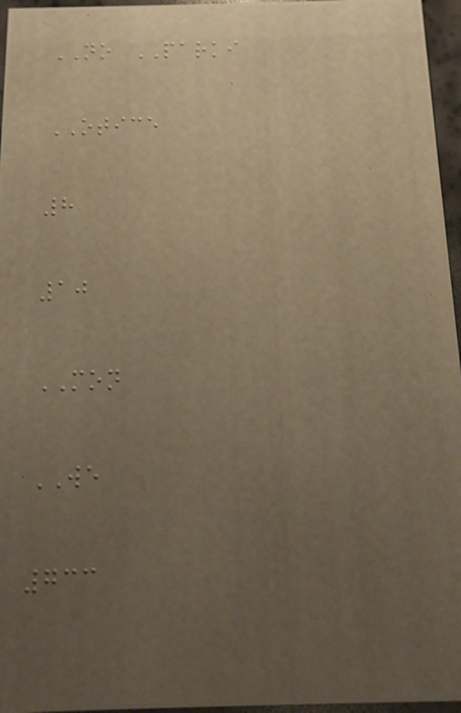NO PARKI
OTICE
8
10
MON
WE
733
